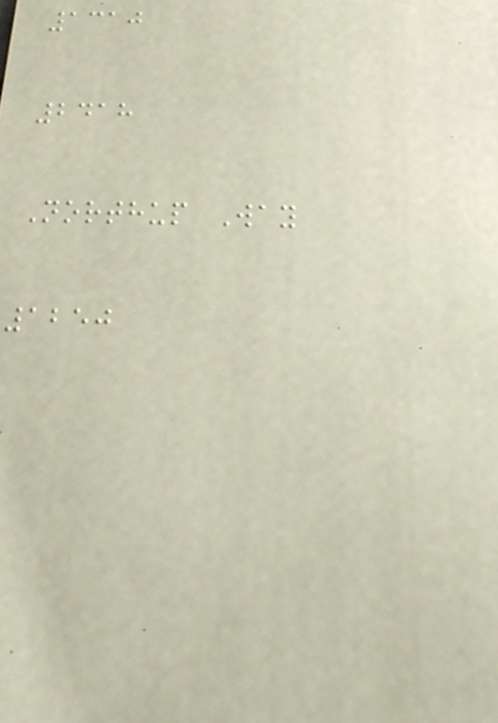1310
2418
Northup Way
1250
